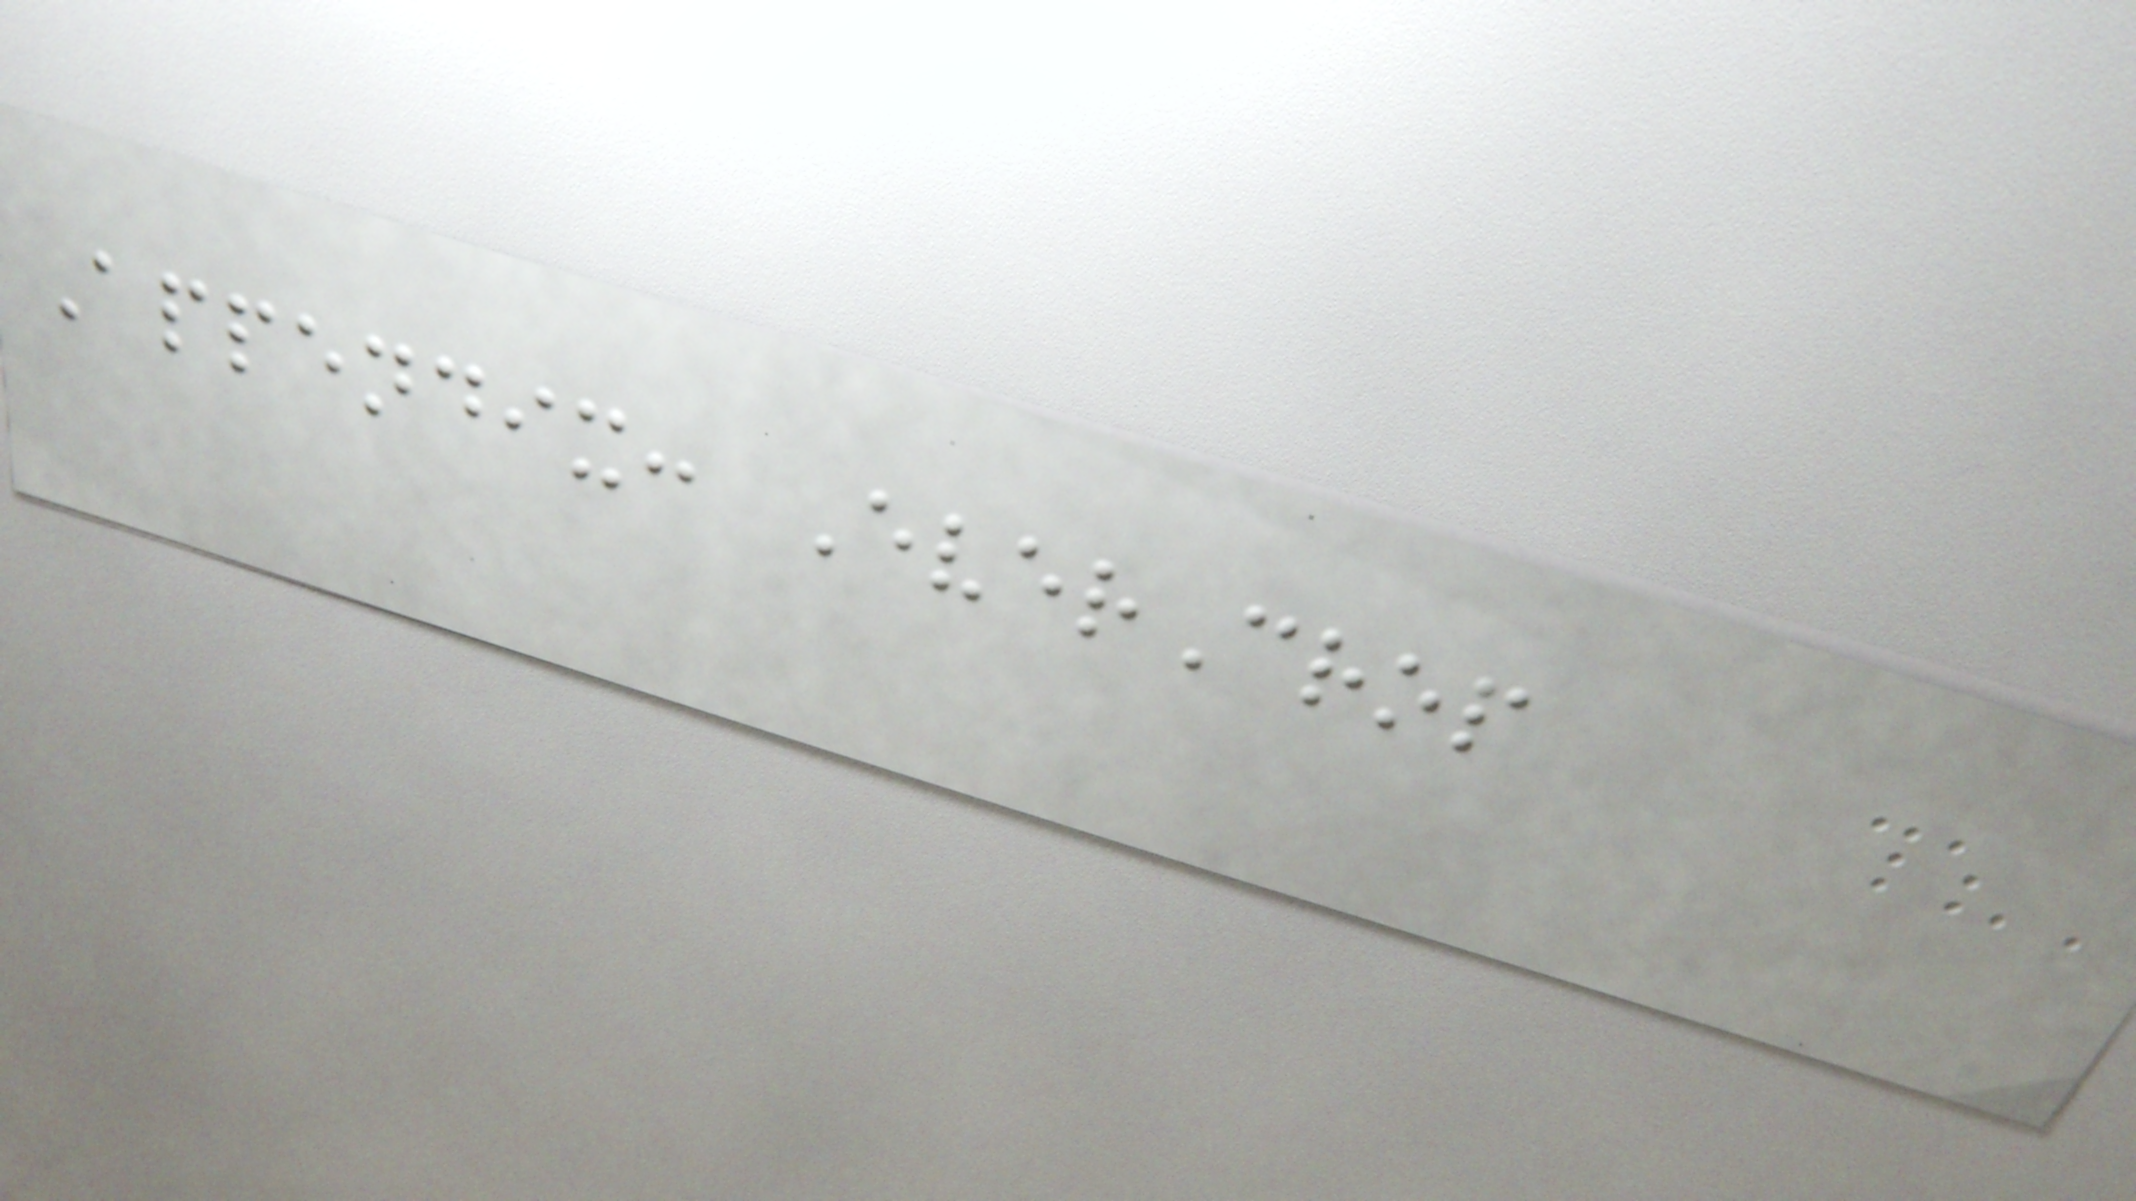Appendix: EverCrop
